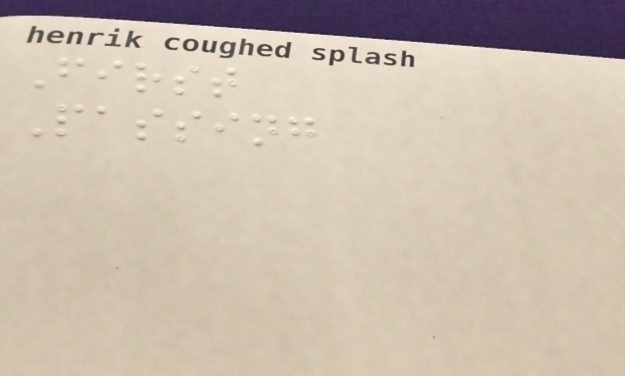First
Passing
